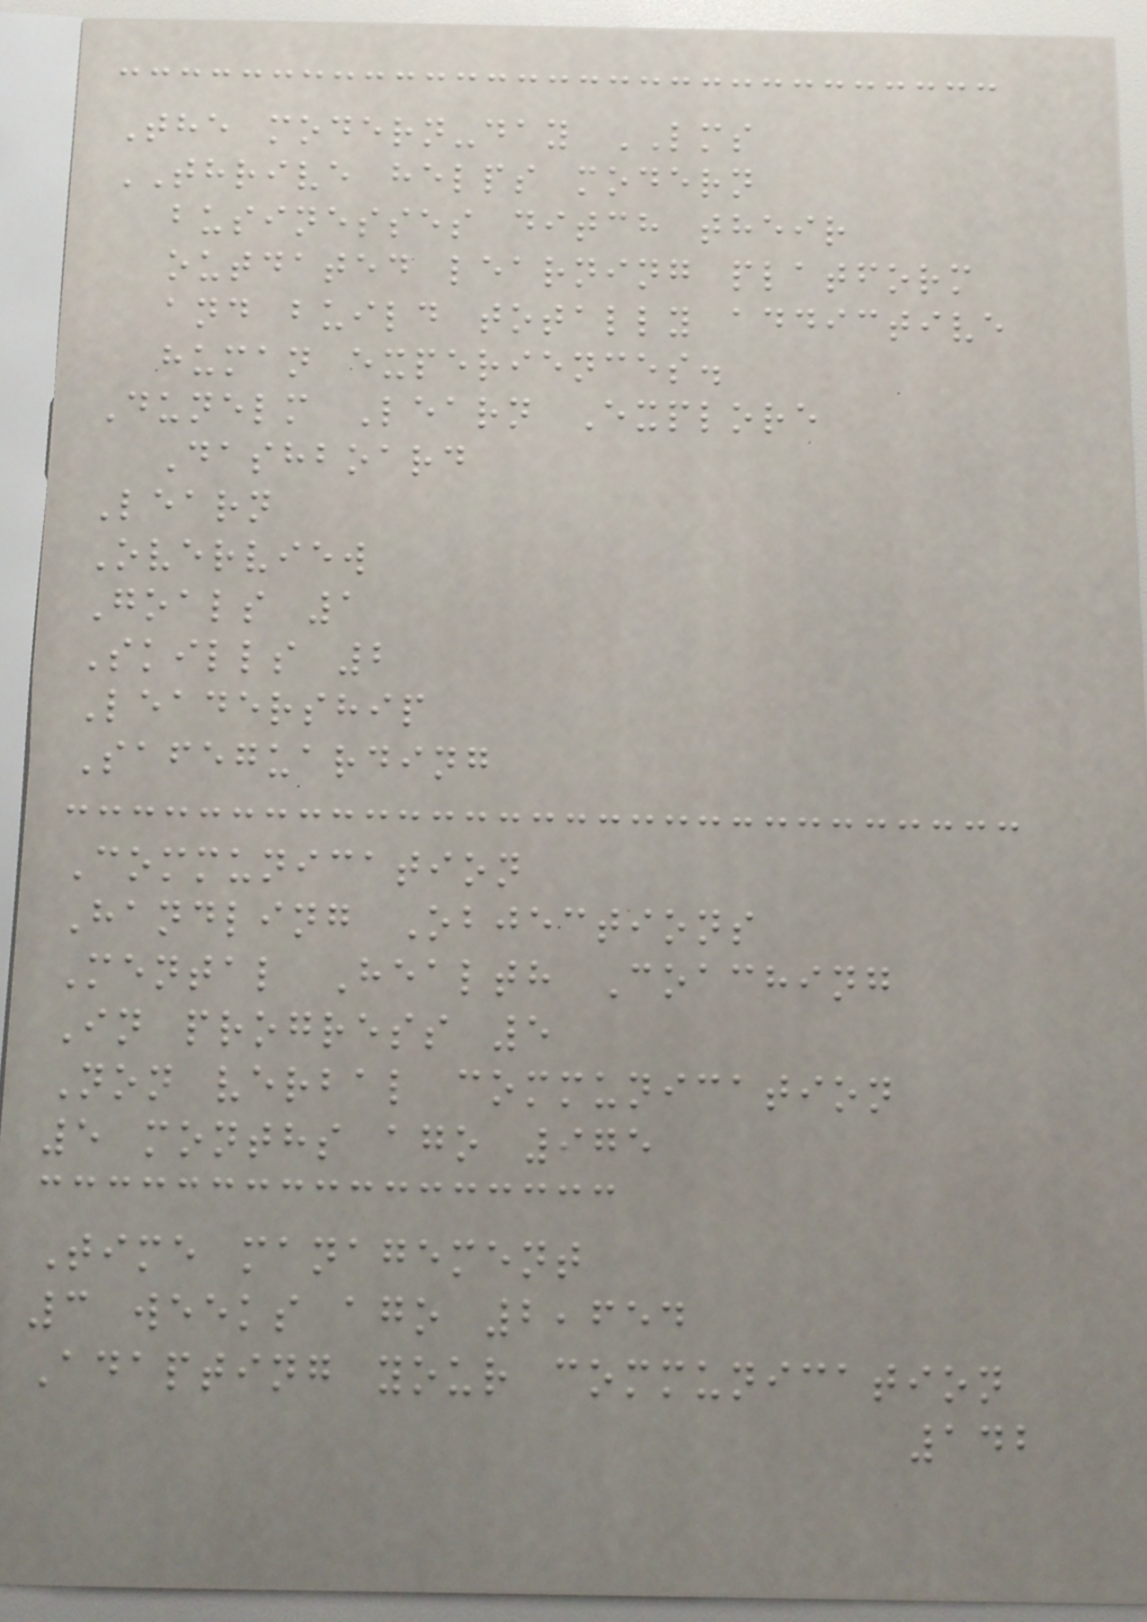The modern-day LMS
THRIVE helps modern
businesses ditch their
outdated learning platform
and build totally addictive
human experiences.
Dunelm Learn Explore
Dashboard
Learn
Overview
Goals 1
Skills 2
Leadership
Safeguarding
Communication
Handling Objections
Mental Health Coaching
In progress 5
Non verbal communication
5 months ago 975
Time management
3 weeks ago 2,654
Adapting your communication
142
